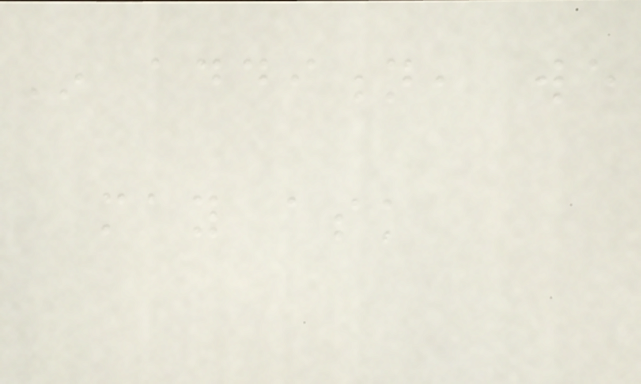In addition, we
may ask
